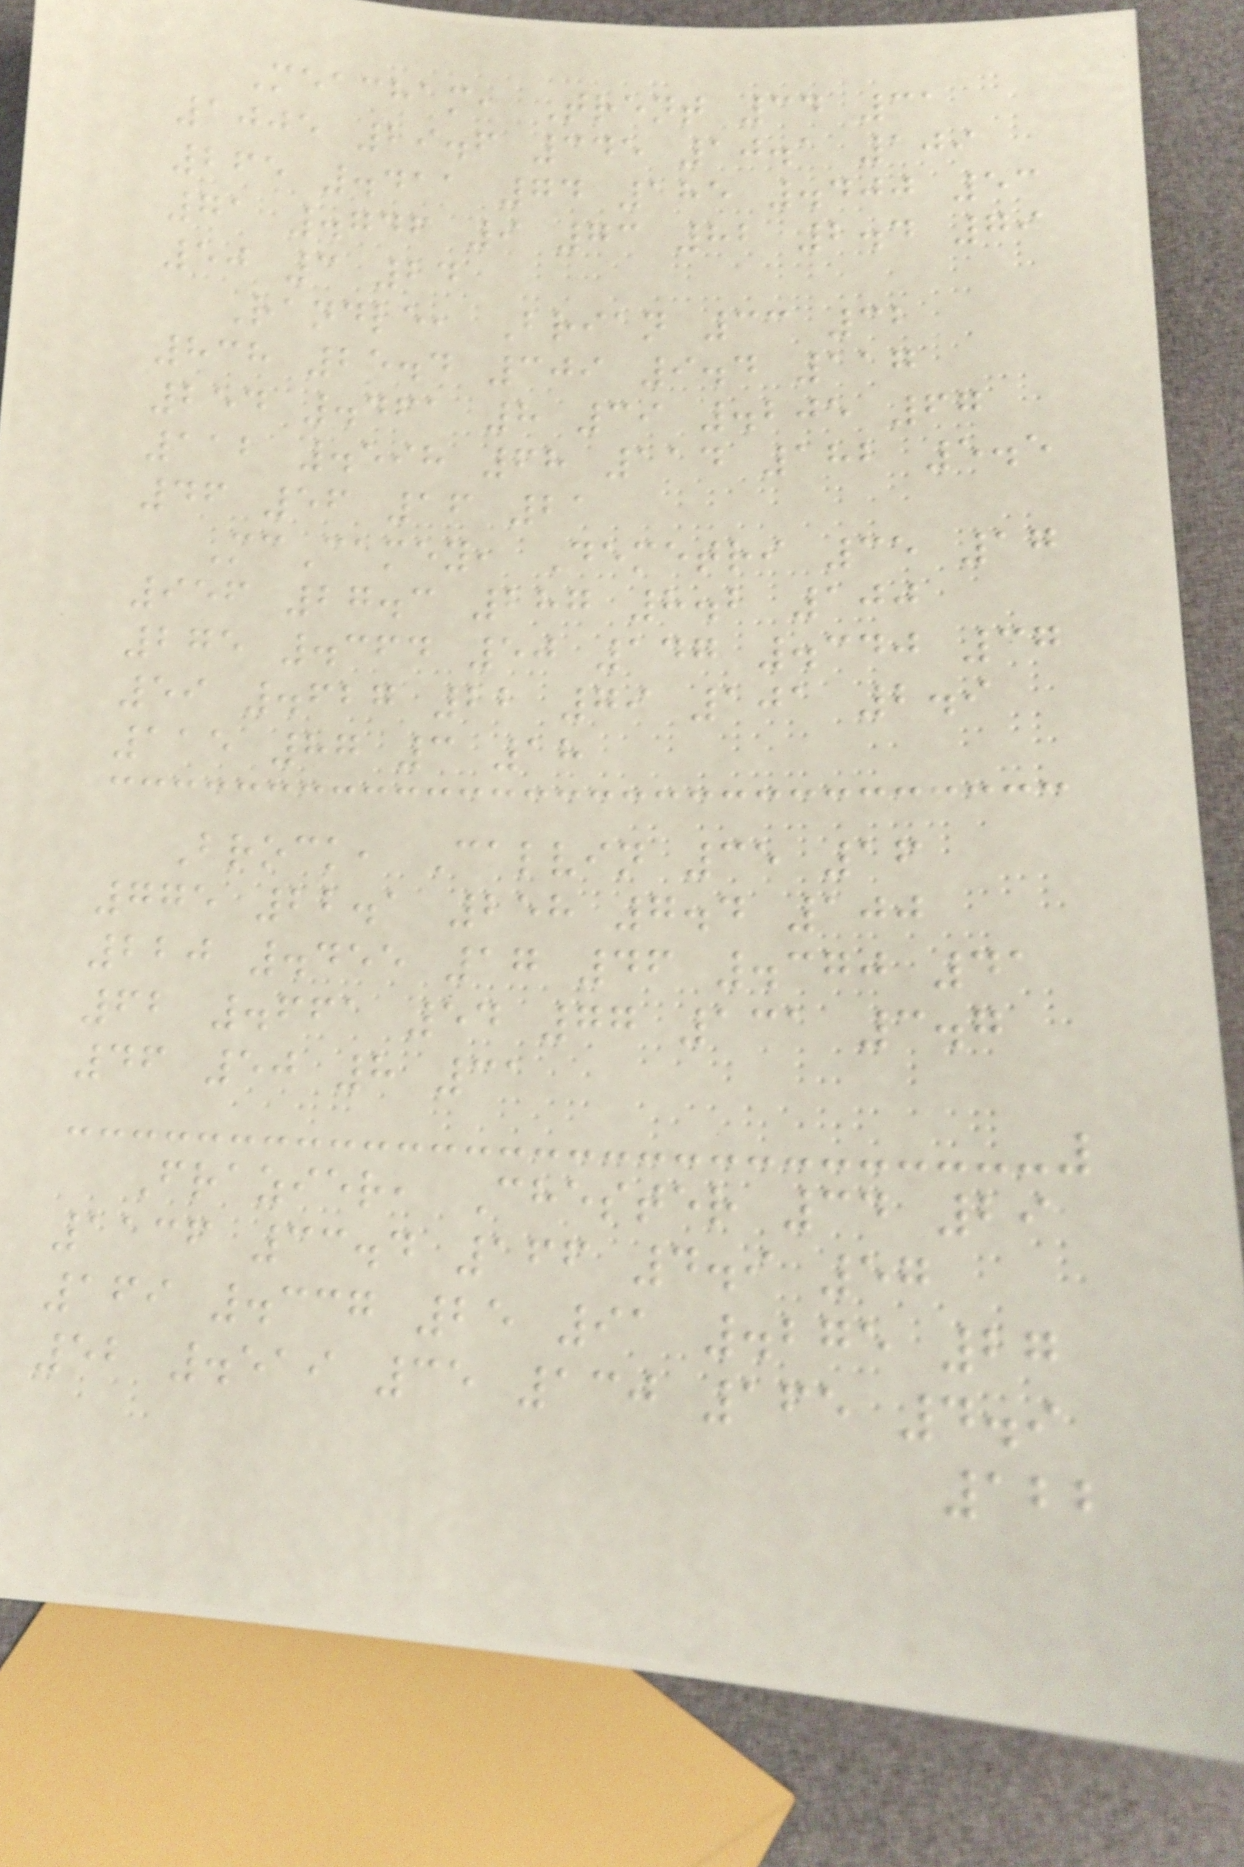Meacham, Trent 34 31
1005 29.6 345 10.1 109
265 .411 74 185 .400 53
71 .746 9 73 82 2.4 79
50 3 24
Randle, Brian 33 32
838 25.4 309 9.4 117
254 .461 8 39 .205 67
112 .598 68 114 182 5.5
46 56 16 21
McCamey, Demetri 35 17
956 27.3 287 8.2 100
275 .364 50 147 .340 37
59 .627 22 79 101 2.9
115 87 3 18
Brock, Calvin 35 16
775 22.1 258 7.4 100
220 .455 17 46 .370 41
62 .661 54 77 131 3.7
46 50 8 31
Frazier, Chester 34 29
1136 33.4 166 4.9 57
169 .337 25 91 .275 27
52 .519 35 130 165 4.9
122
